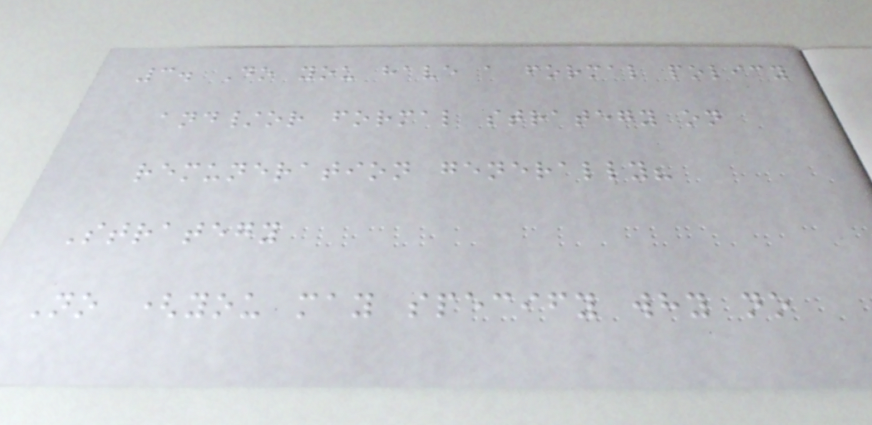3. Do you have a formal policy
and/or formal strategy on
remuneration generally?
Strategy
No (you may specify why no
